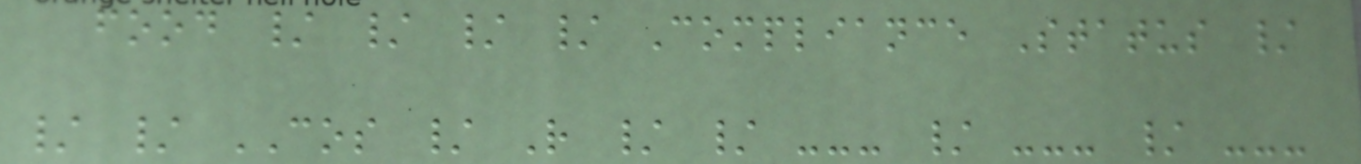food / / / / Compliance Status /
/ / COS / R / / --- / --- / ---
